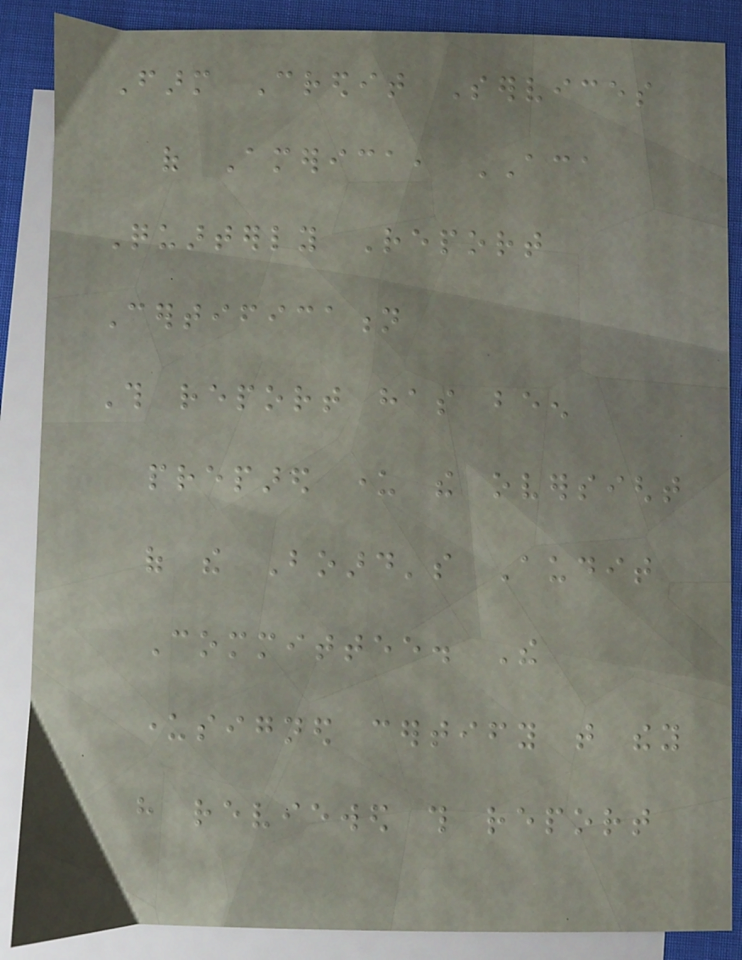Farm Credit Services
of America, ACA
Quarterly Report
Certification
This report has been
prepared under the oversight
of the Board's Audit
Committee. The
undersigned certify that they
have reviewed this report
